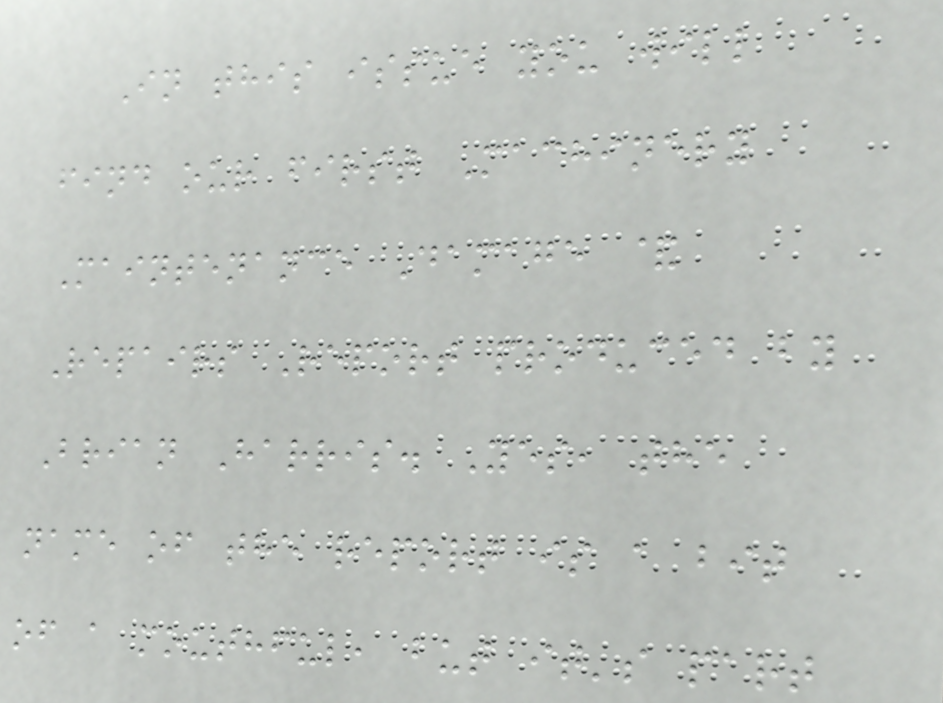In this issue you will
find our first Machinery
Maintenance Damage &
Repairs Report produced by
Brian Harris. Yes, the
name of the report is a bit
of a mouthful, but it's part
